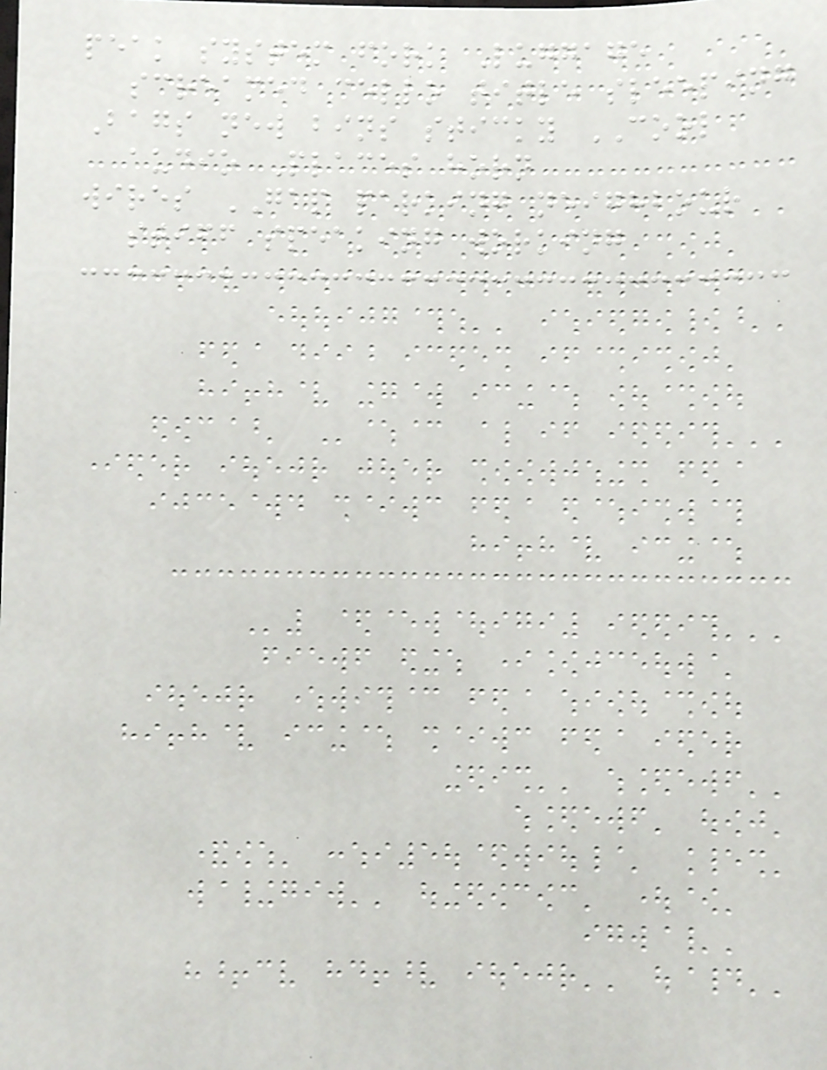peak system fork Luggage
screamed cello title sleeping
Bags new bins sticky COOL
audio Places horn
wires GAP parking neighbour
stiff speaking working
